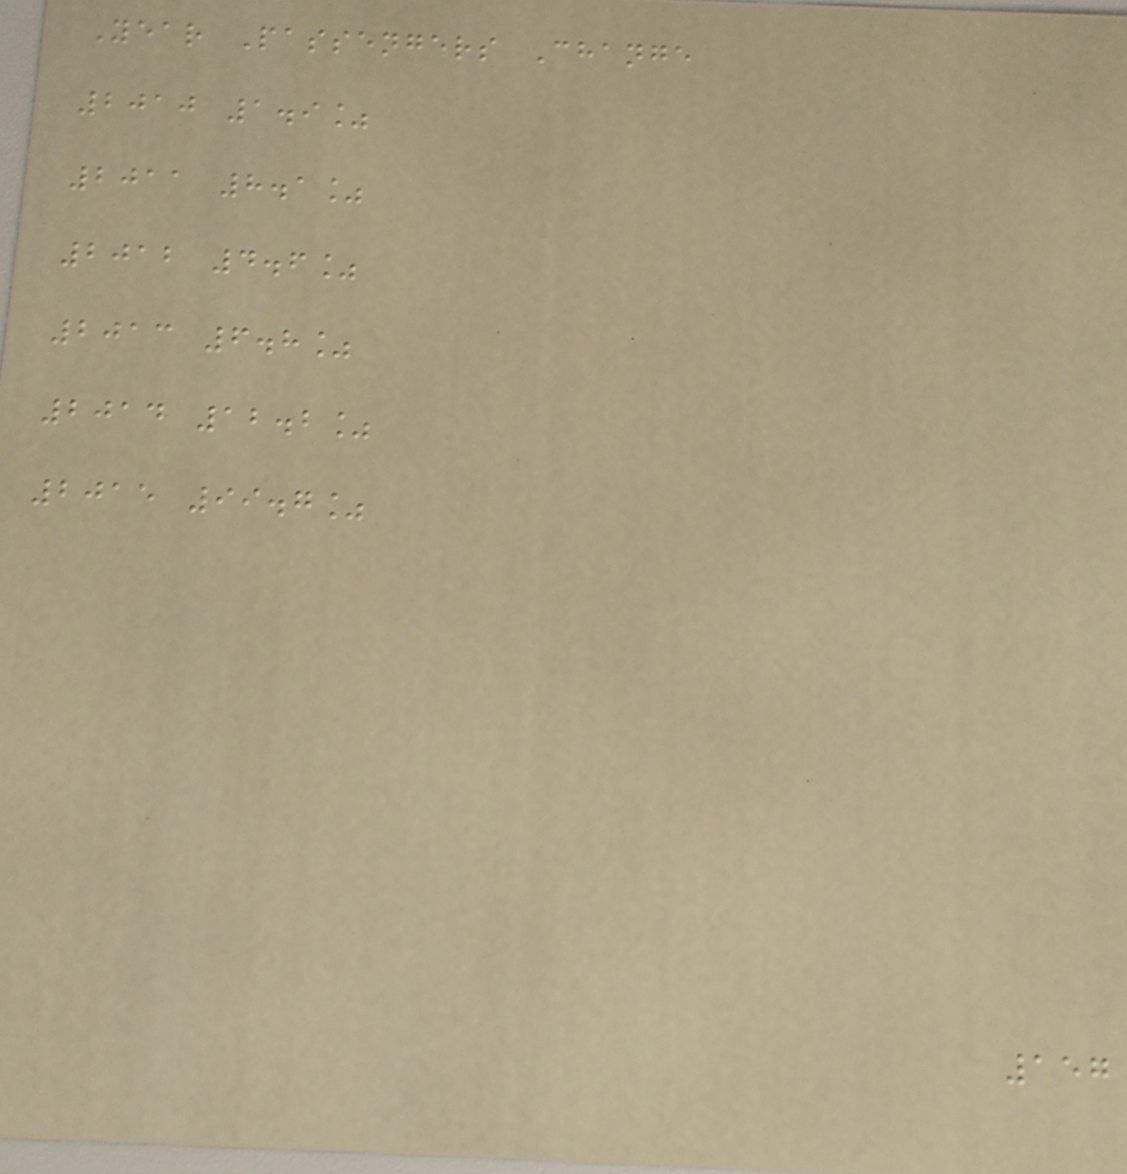Year Passengers Change
2010 1.9%
2011 8.1%
2012 4.6%
2013 6.8%
2014 12.2%
2015 99.7%
157
